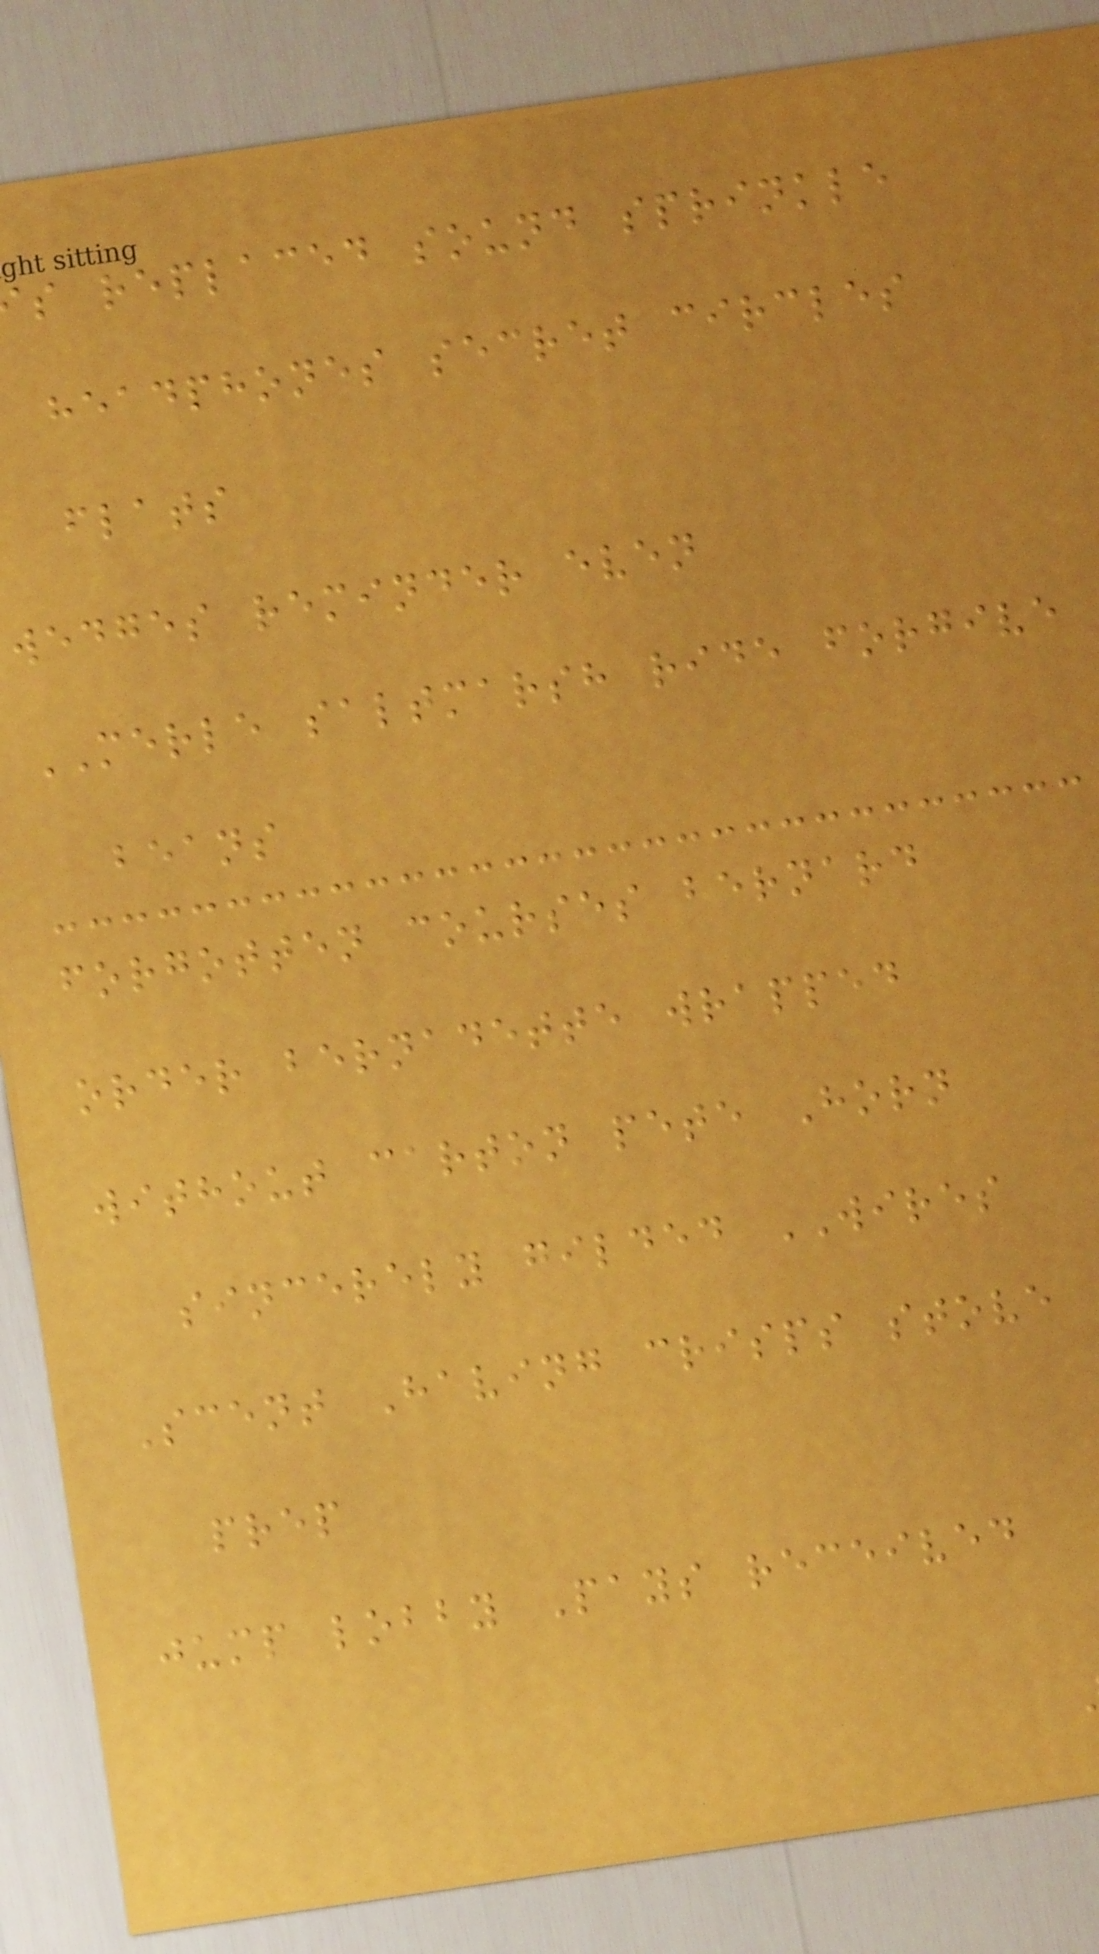s replaced sound sprinkle
headphones secret circles
flats
wedges reminder even
MERLE saltmarsh ride forgive
beans
forgotten courses bernard
order bernadette wrapped
without carton pete Horn
sincerely gilded WIRES
Scent Having crisps stove
prep
jump lobby Pays received
